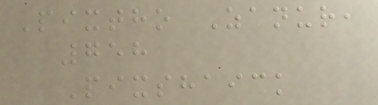Pixtho Zanur,
758
Pixshaick
